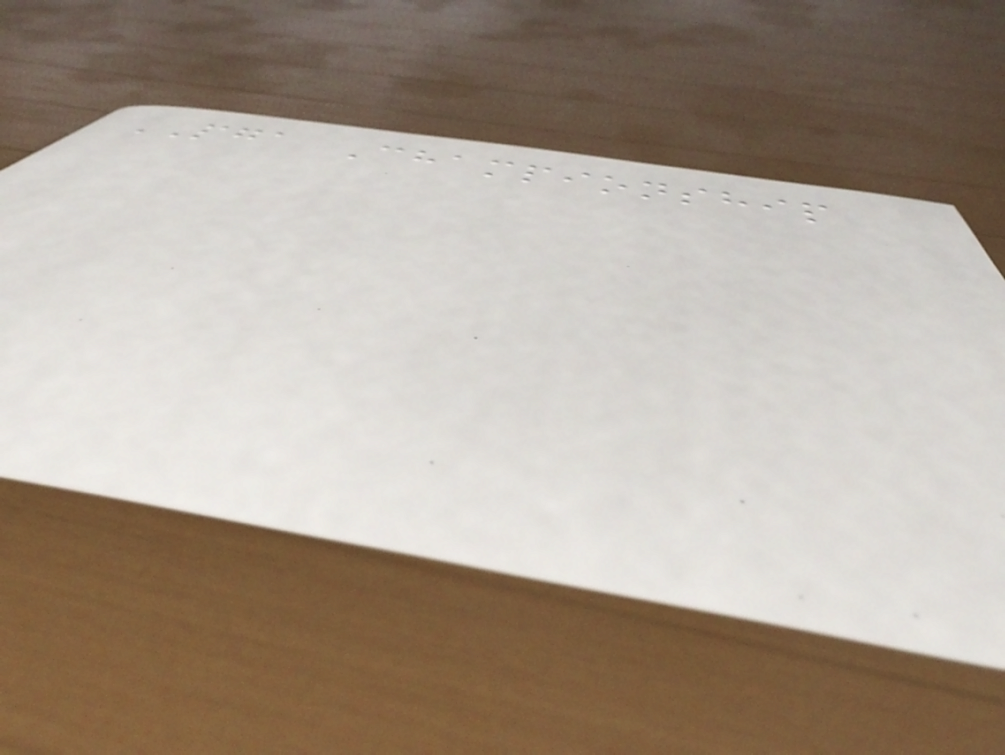PGA Championship
